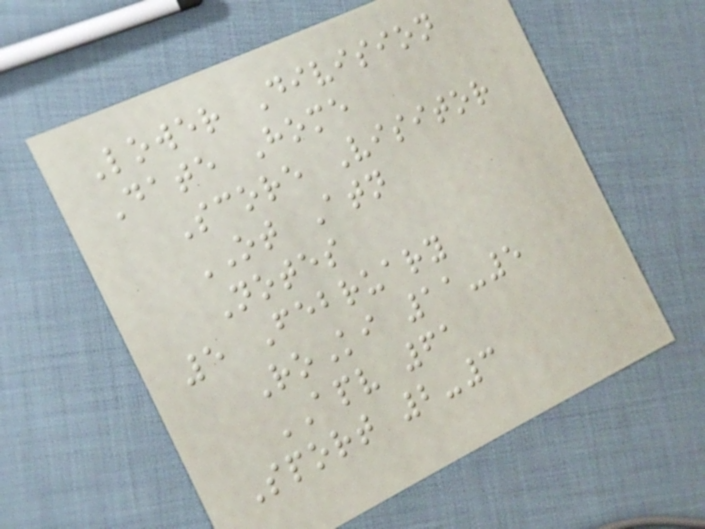Lower Division
Date Home
Score Visitor
OT Atn
Notes
5 February
RoKi 11-5
APV 61
Sport 2-3
